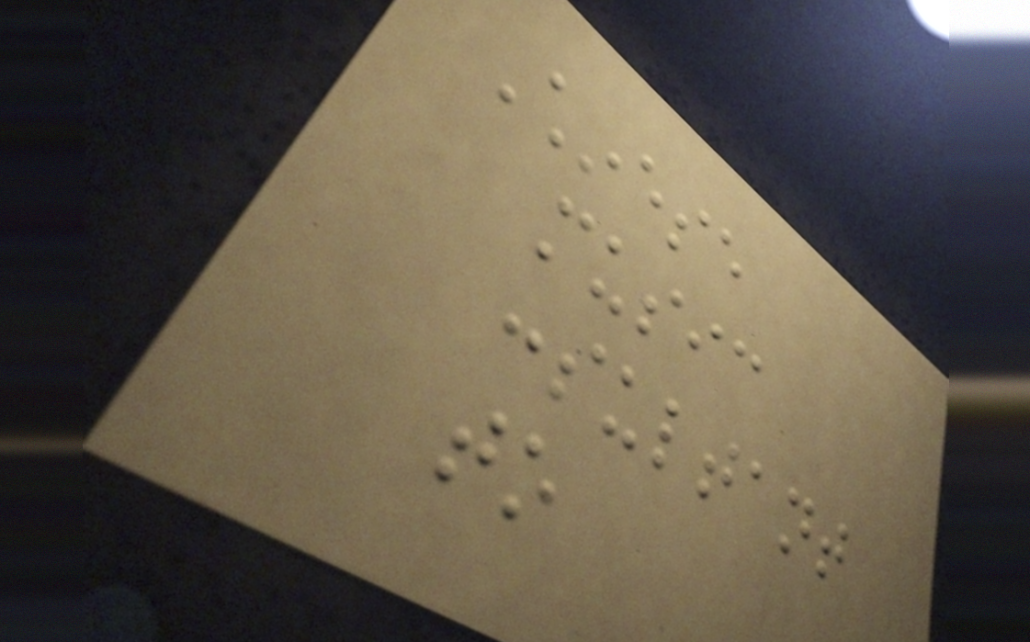Chinese
music
consultant
to
